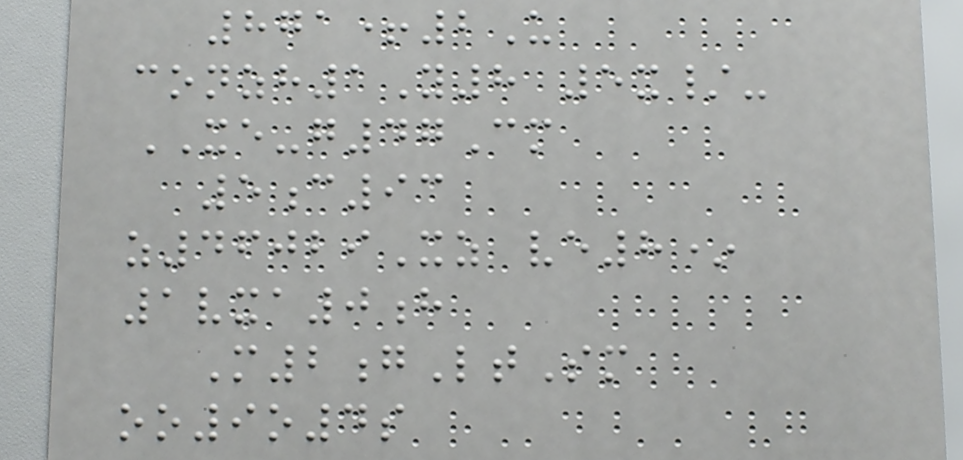871+2U
conzh1Y8 5x/-
XE-g47Cm
5c93
z46029Xz ve8*
1vxa0h
M2gLtSm
oo9o4s
